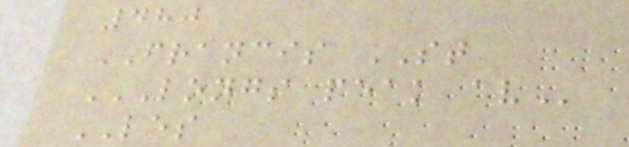480
FRANCIS ST
LONGS PEAK AV
LES
